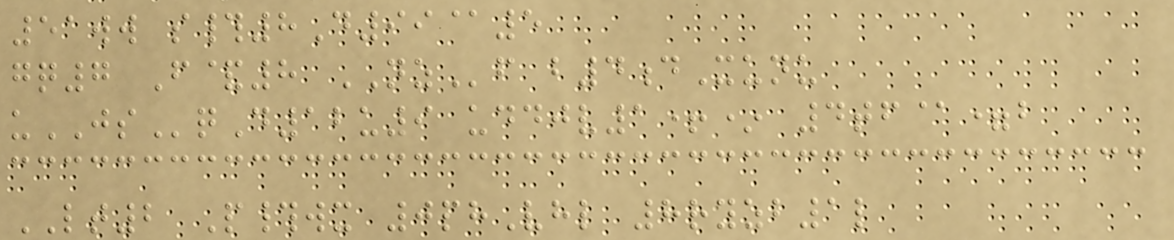51ww s#8D99@5
gq7 F&8 NZf b4dXunu
uJSqD12u9 uddjv1+* 4tf@=b
LT2 P#wx 0phVhl 8ryzb1l
